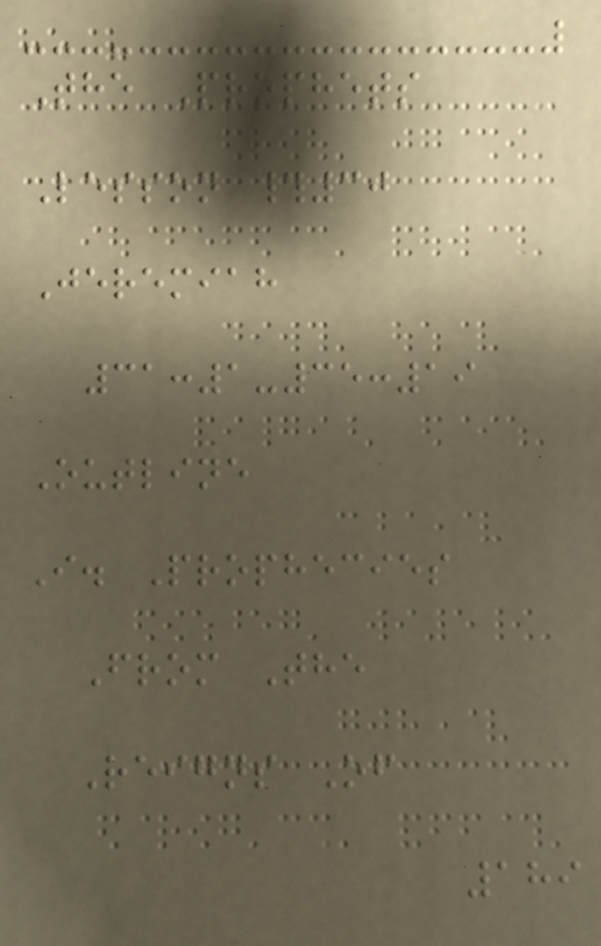The Prophets
Lesson #30
Jeremiah
31:1-35:19
Outline
I. Prophecies
From The
Reigns Of
189
